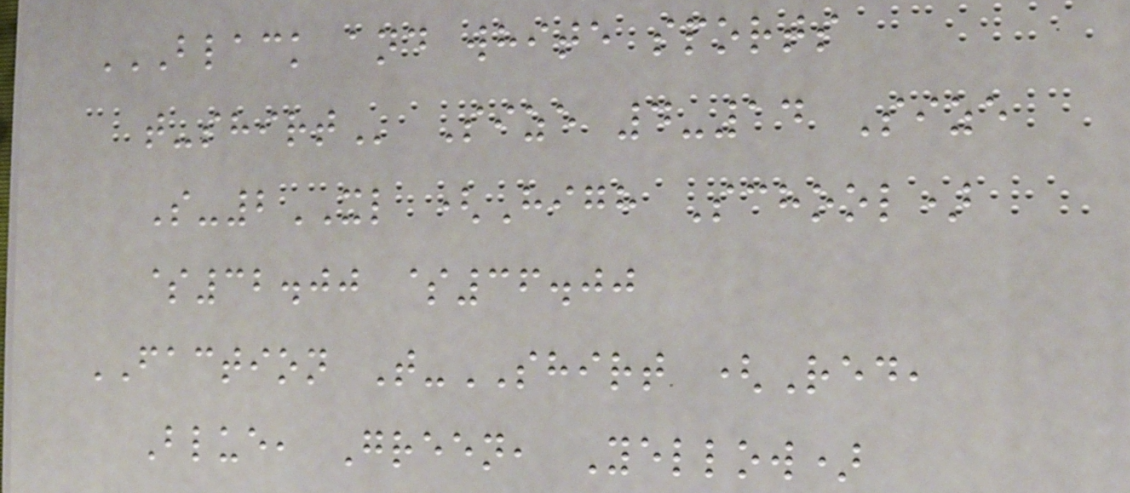BLACK AND WHITE SPORTS
T-SHIRT Size 4-14 Size
S-2XL (High School)
$32.00 $36.00
FACTION T-SHIRT (Red,
Blue, Green, Yellow)
